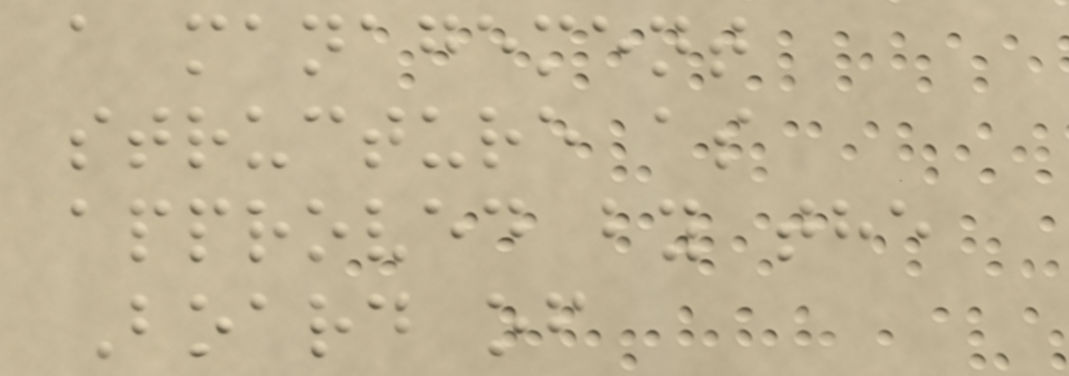a management
structure as
approved by the
Board of
